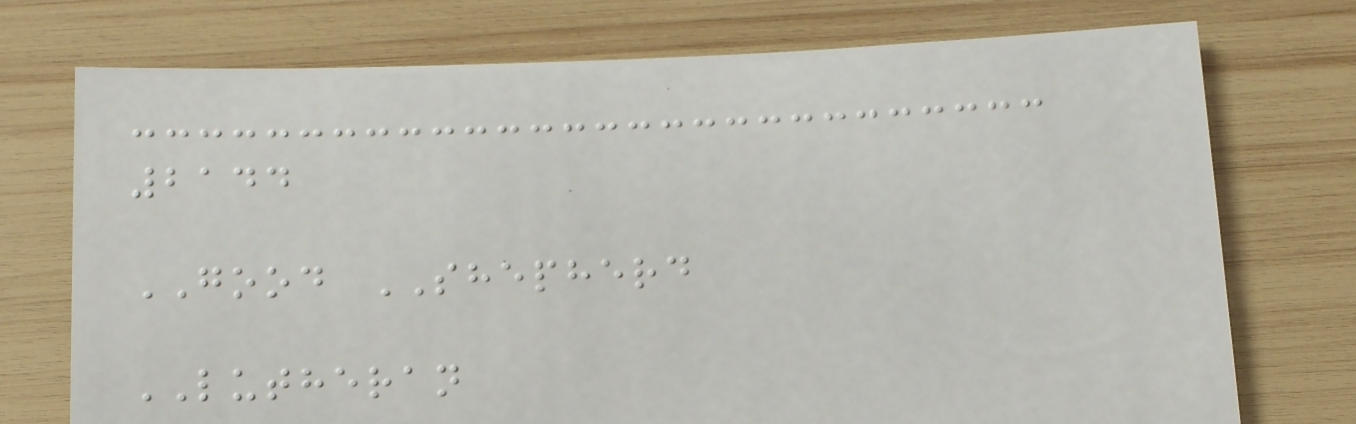2144
GOOD SHEPHERD
LUTHERAN
